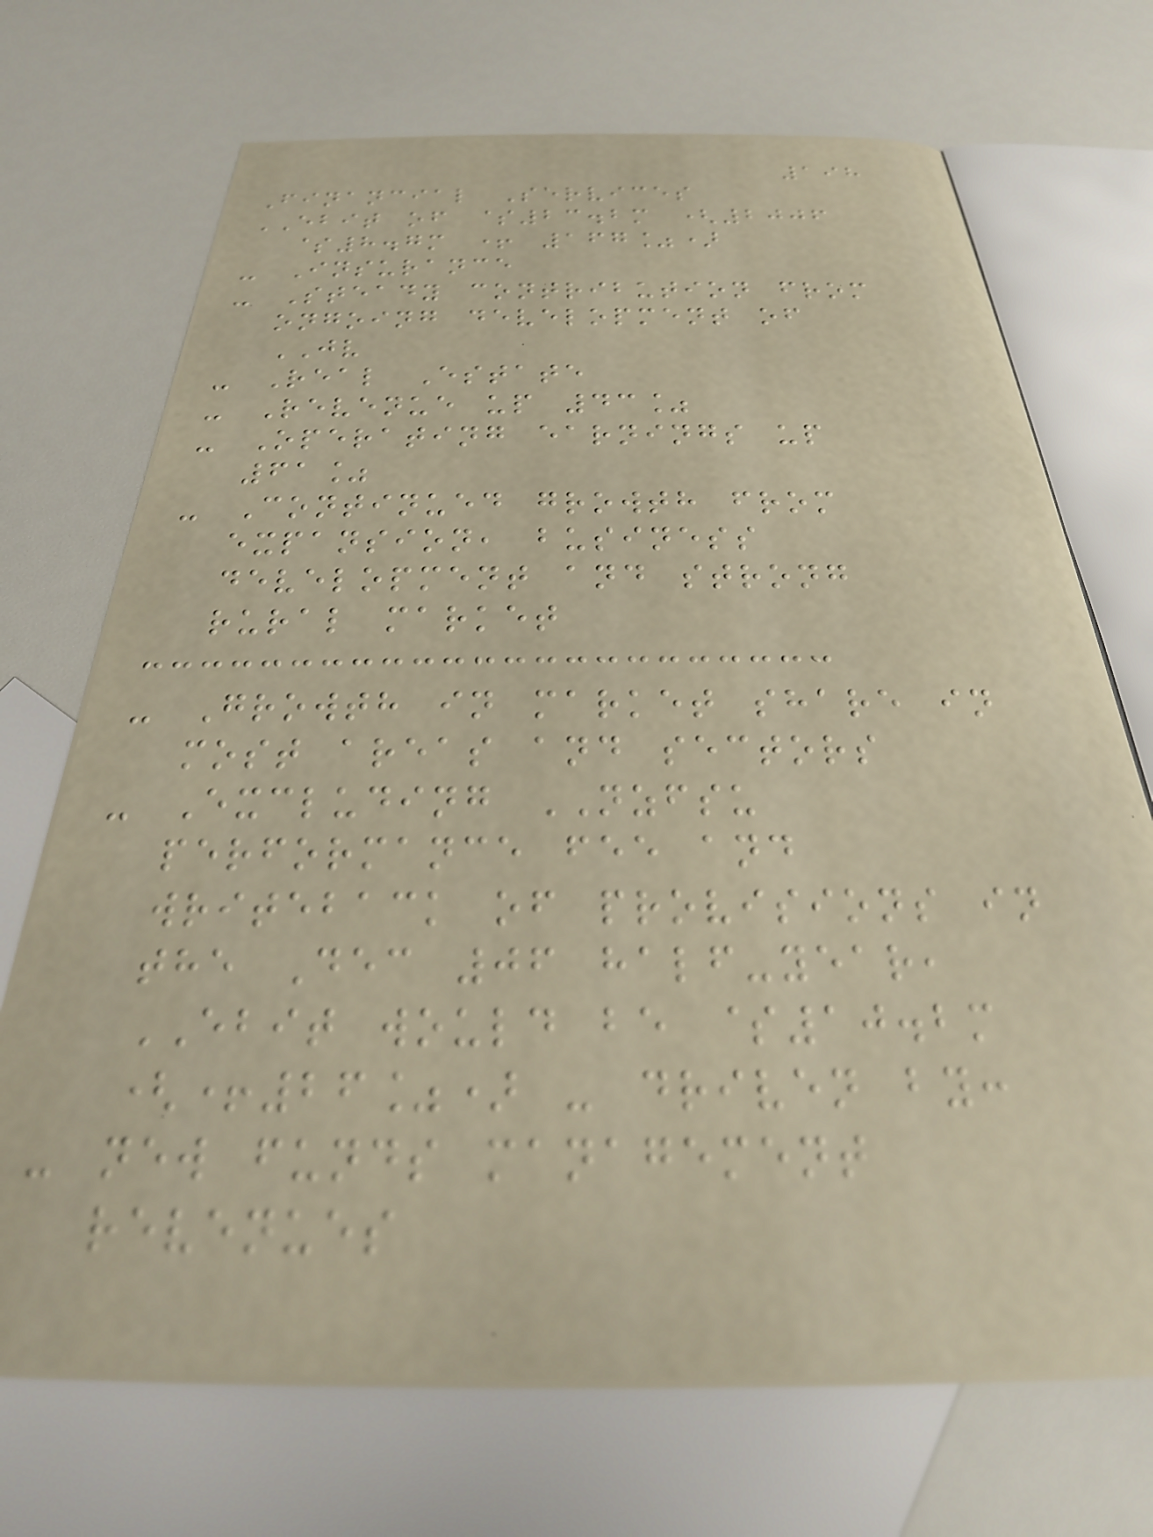198
Financial Services
EBIT of $23.2m (2006
$8.7m + 167%)
- Insurance
- Steady contribution from
ongoing development of
JV
- Real Estate
- Revenue up 43%
- Operating earnings up
61%
- Continued growth from
expansion, business
development and strong
rural market
- Growth in market share in
most areas and sectors
- Excluding NZFSU
performance fee and
writeback of provisions in
the Dec 06 half-year,
EBIT would be $10.2m
(+26%) - driven by:
- new funds management
revenues
